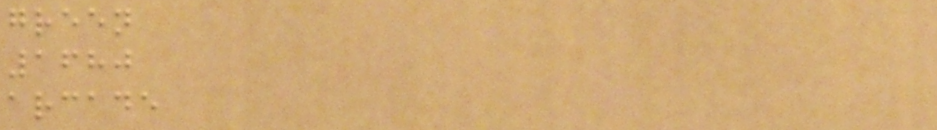green
1680
arcade
